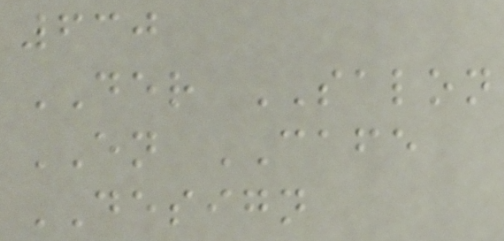630
DER SALON
EN CAFE
DESIGN
